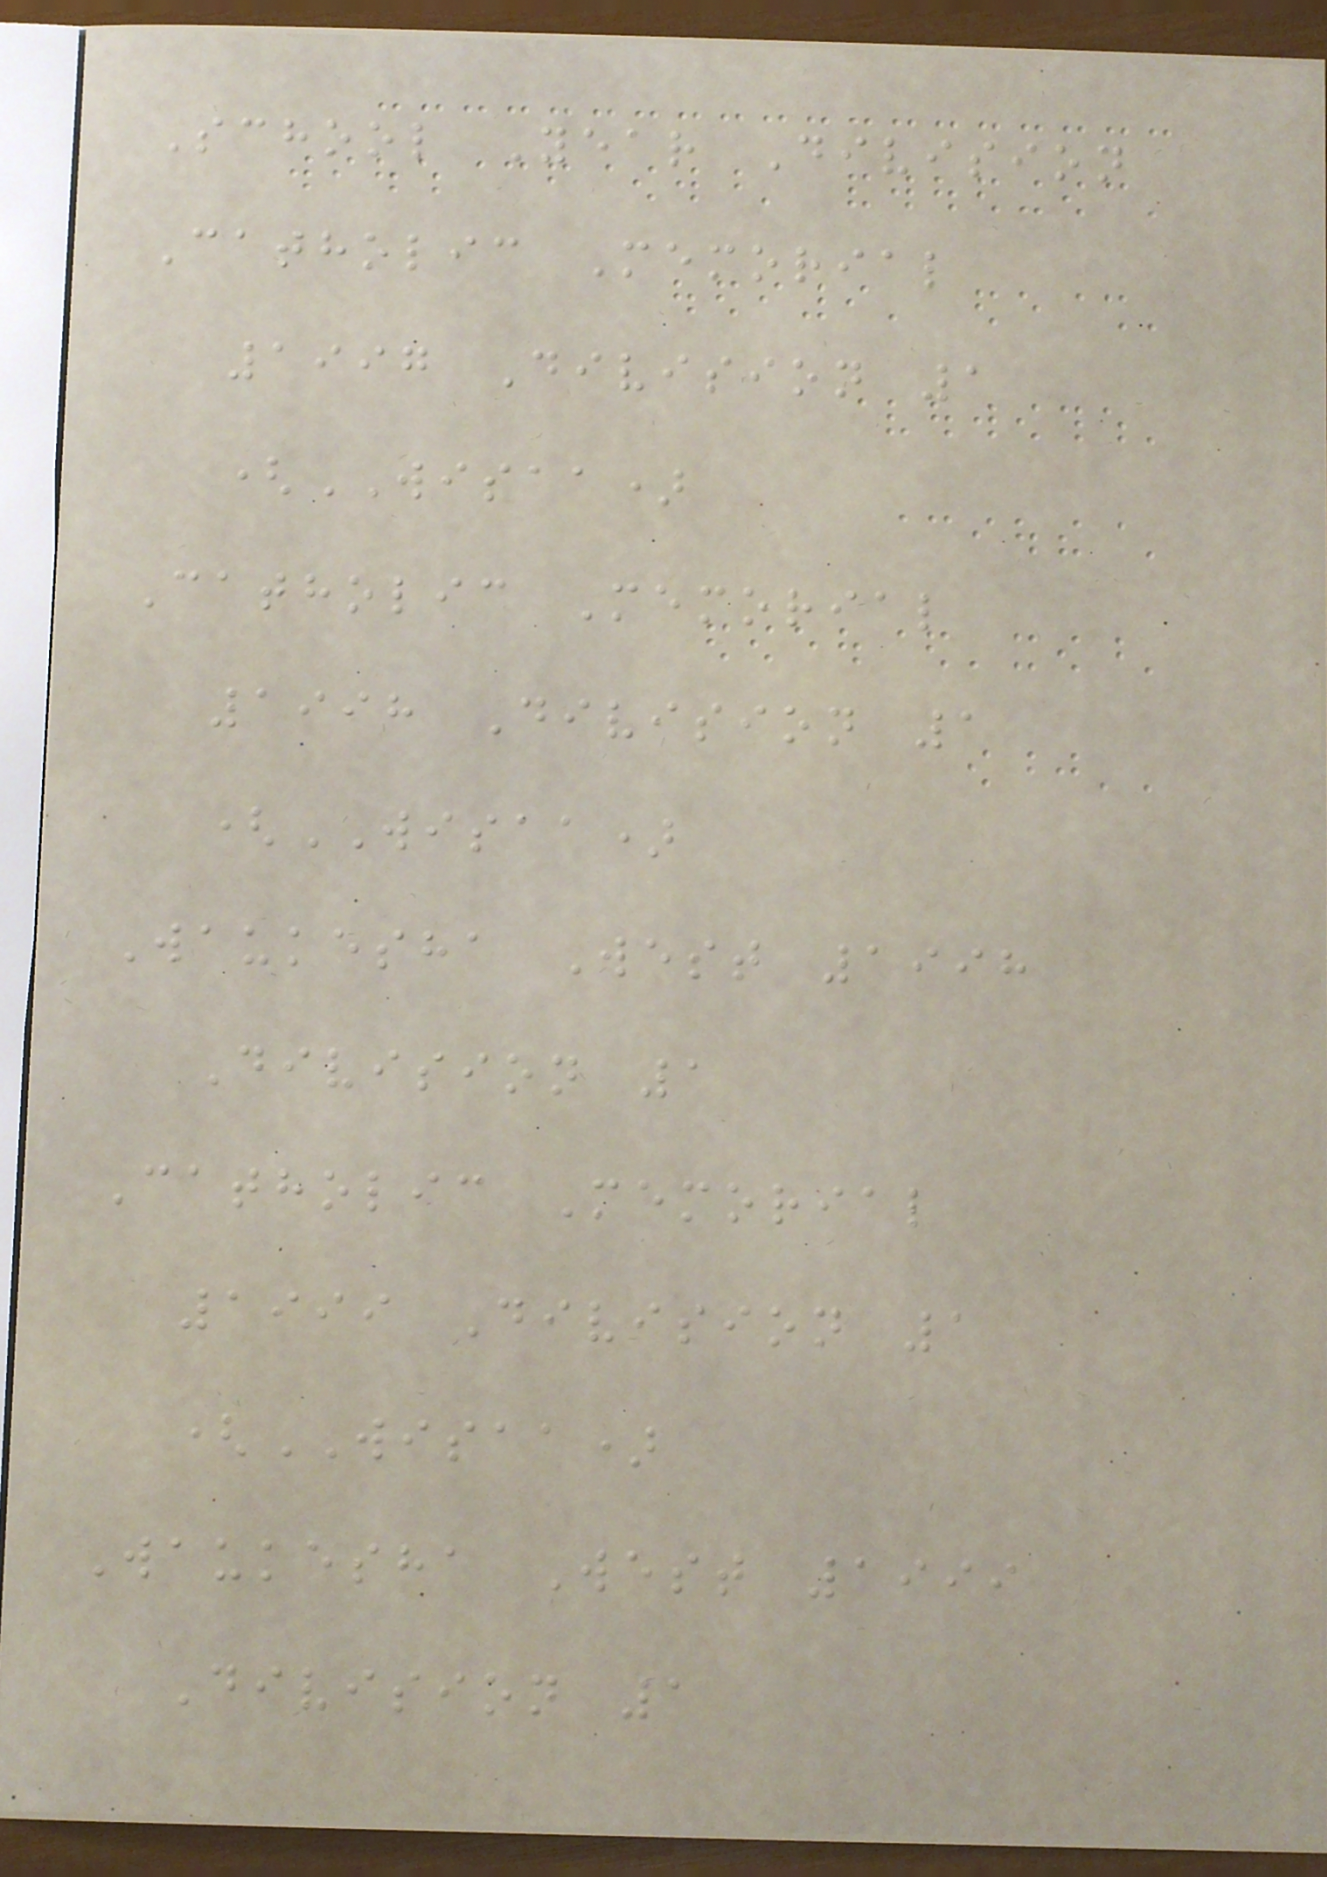School Year Division
Catholic Memorial
1997 Division 1
(WISAA)
Catholic Memorial
1998 Division 1
(WISAA)
Waukesha West 1998
Division 1
Catholic Memorial
1999 Division 1
(WISAA)
Waukesha West 1999
Division 1
